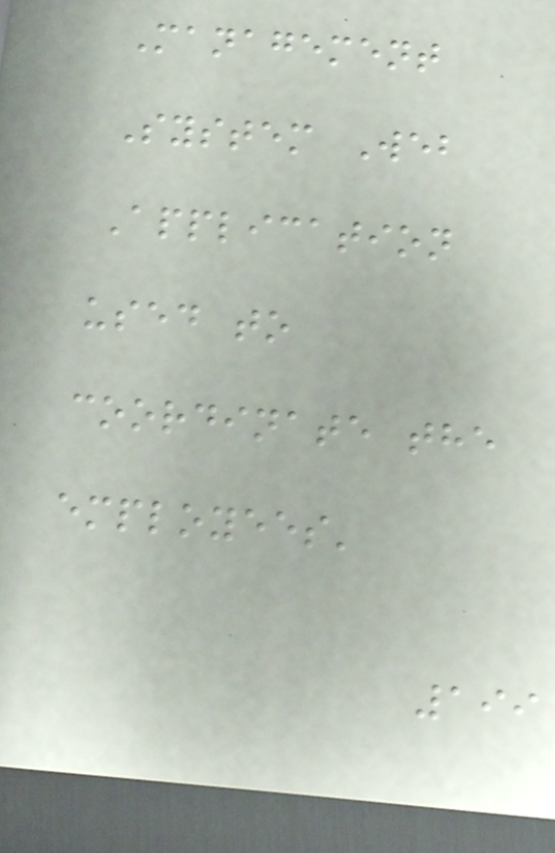Management
System Web
Application
used to
coordinate the
employees'
199
